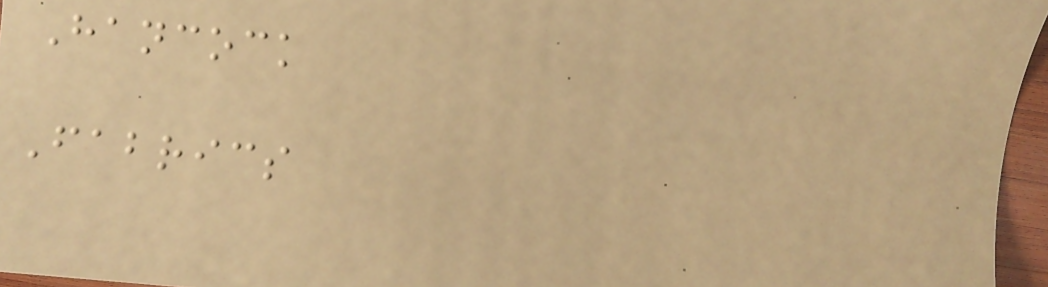Hancock
Fabrics
